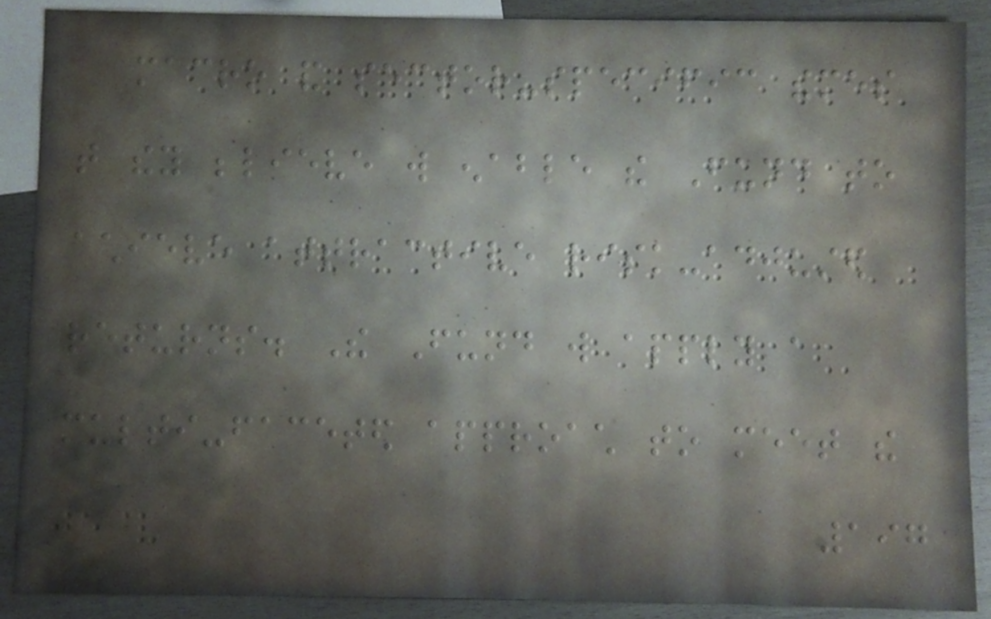macro and sector-specific themes
that they believe will enable the Fund to
achieve attractive risk-adjusted
returns. The Fund will apply a
multi-faceted approach to meet the
197
